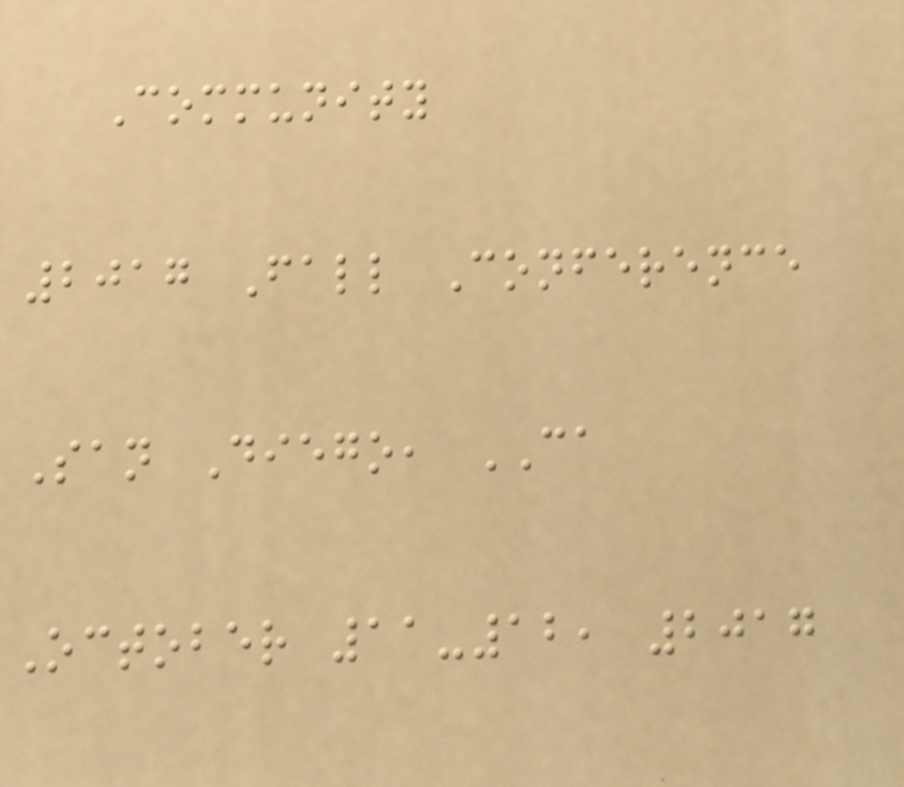Community
2017 Fall Conference
San Diego, CA
October 11-12, 2017
